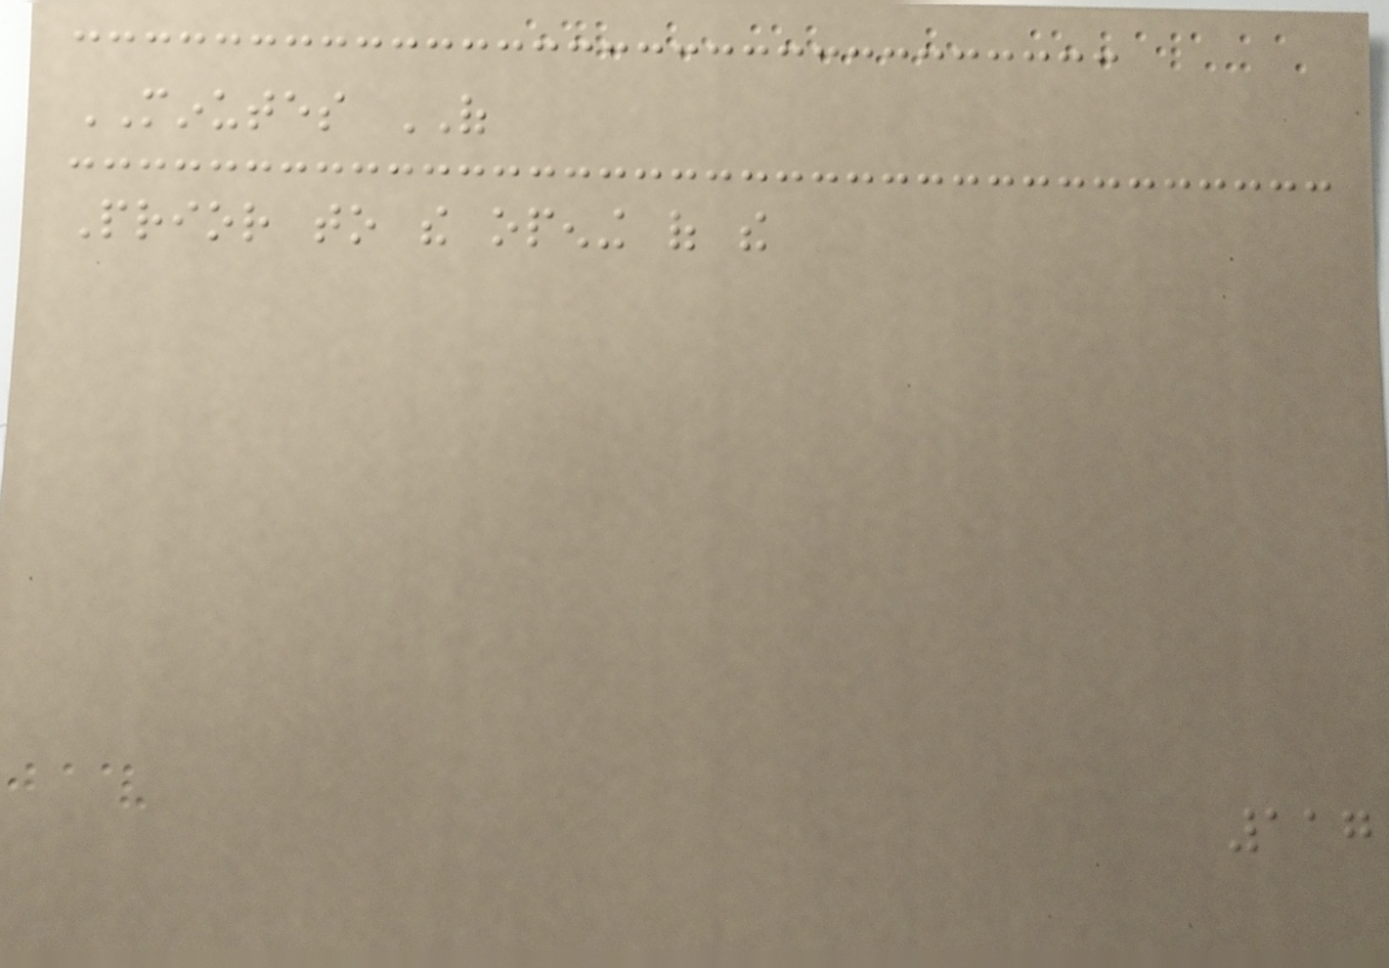MINUTES OF
Prior to the opening of the
117
